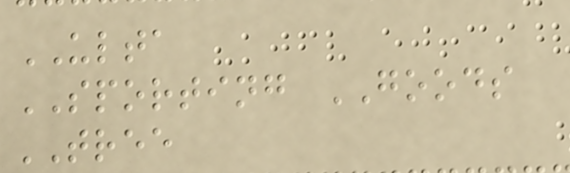ULTA
SPORTING GOODS
TREE
